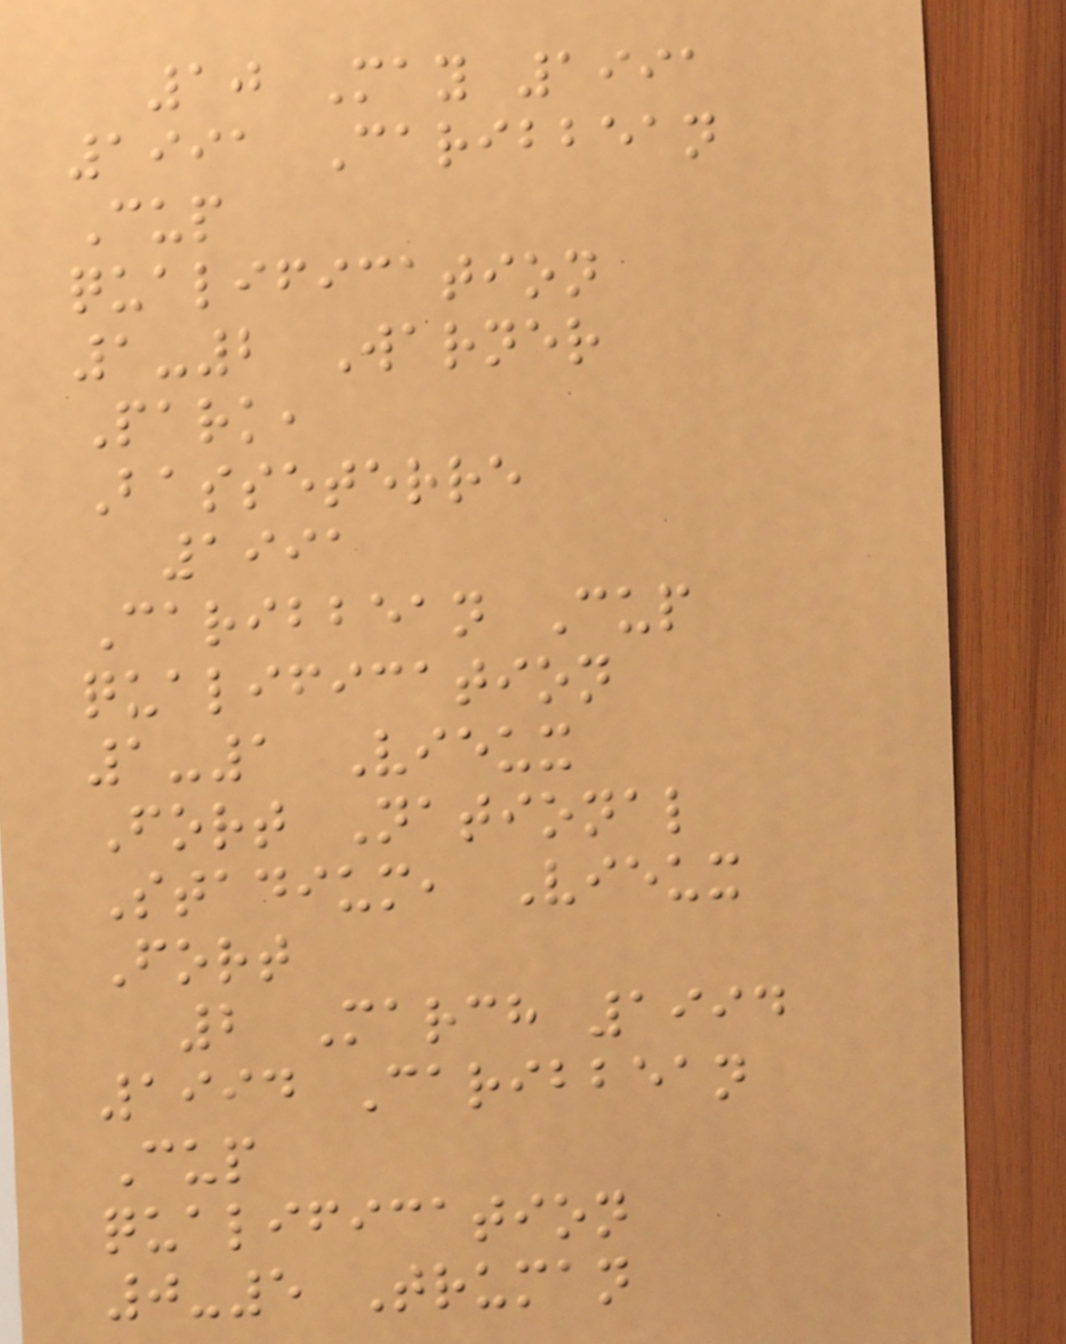10 May 1991
1991 Caribbean
Cup
qualification
1-2 Warner
Park,
Basseterre
1991
Caribbean Cup
qualification
1-1 Vieux
Fort National
Stadium, Vieux
Fort
2 March 1994
1994 Caribbean
Cup
qualification
0-5 Truman
